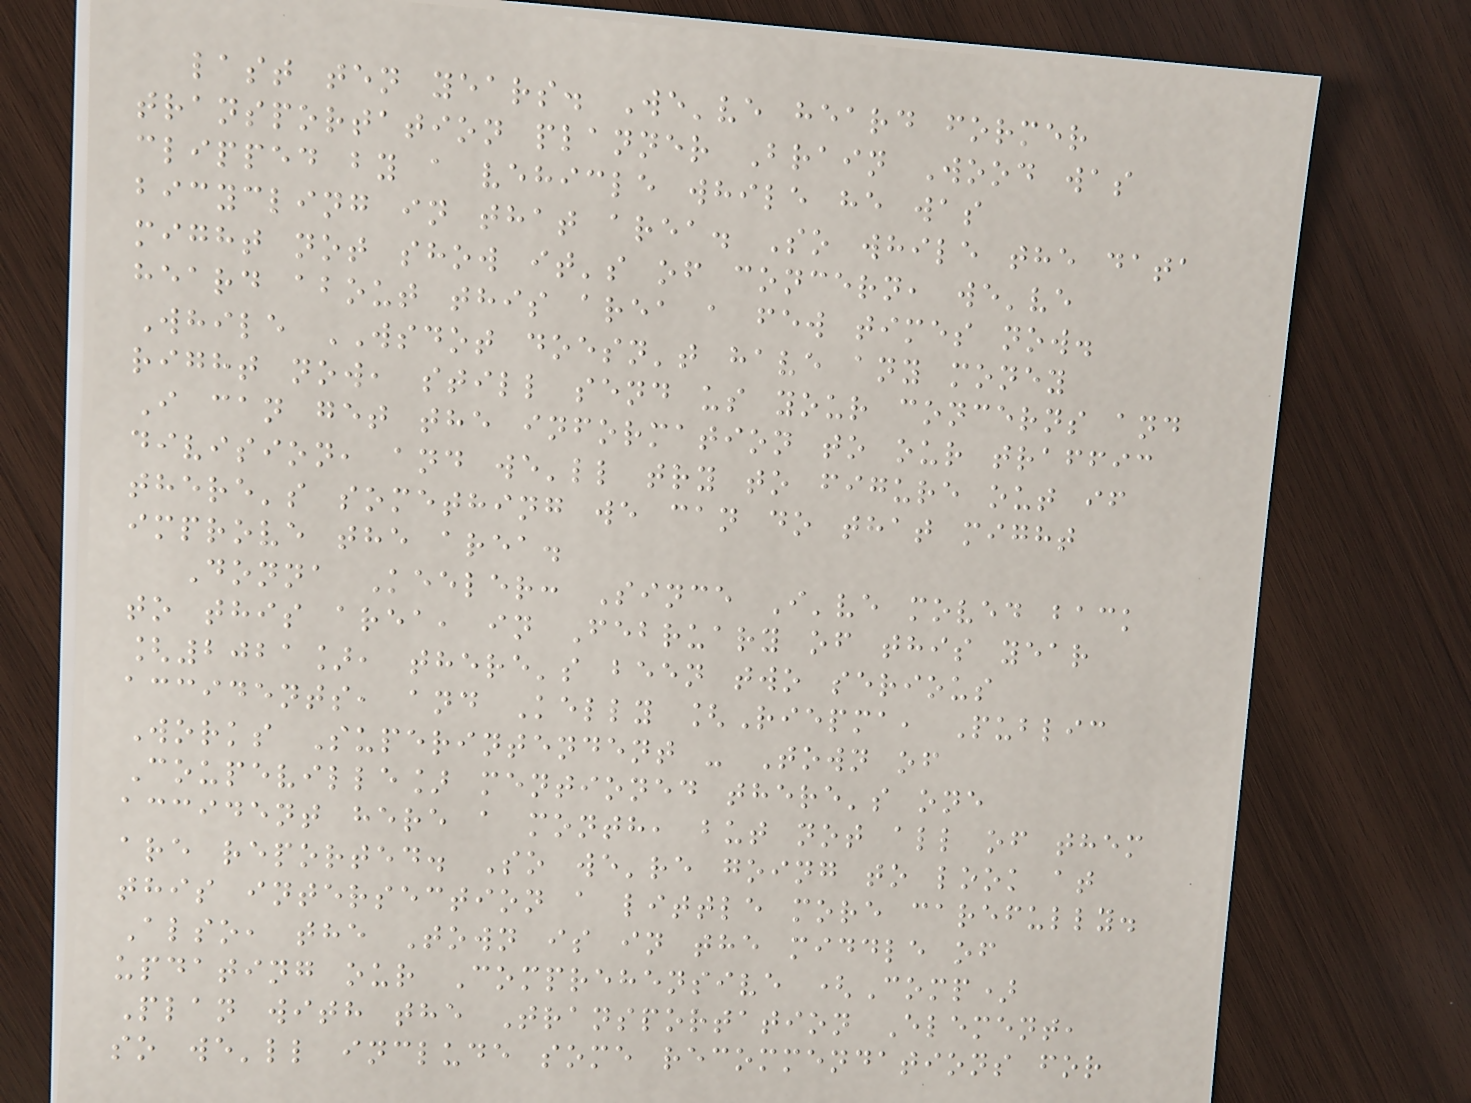last ten years. We've heard former
transportation planner Brain Wood was
clipped by a vehicle while he was
bicycling in that area. So while the data
might not show it's of concern, we've
heard about this area a few times now.
While WSDOT doesn't have any money
right now, still send us your concerns and
I can get the information to our traffic
division, and we'll try to figure out if
there's something we can do that might
improve the area.
Donna Keeler: Since I've moved back
to this area, in February of this year
[2021], there's been two serious
accidents, and Kelly [Riepma, Public
Works Superintendent - Town of
Coupeville] mentioned there's one
accident here a month, but not all of them
are reported. So we're going to look at
this intersection a little more carefully.
Also, the Town is in the middle of
updating our Comprehensive (Comp)
Plan with the Transportation Element,
so we'll include some recommendations for
